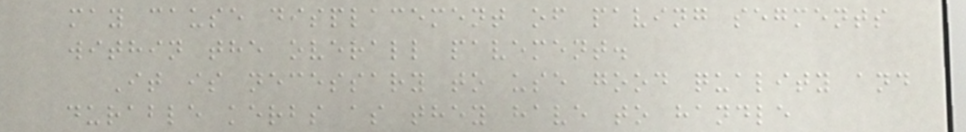may cause displacement of paving segments
within the overall pavement.
It is necessary to use good quality and
durable kerbs as they have to handle
